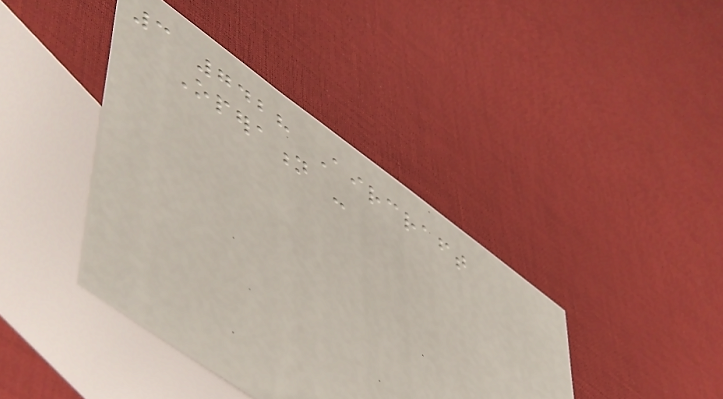3 7428 Aircraft
Operation -
